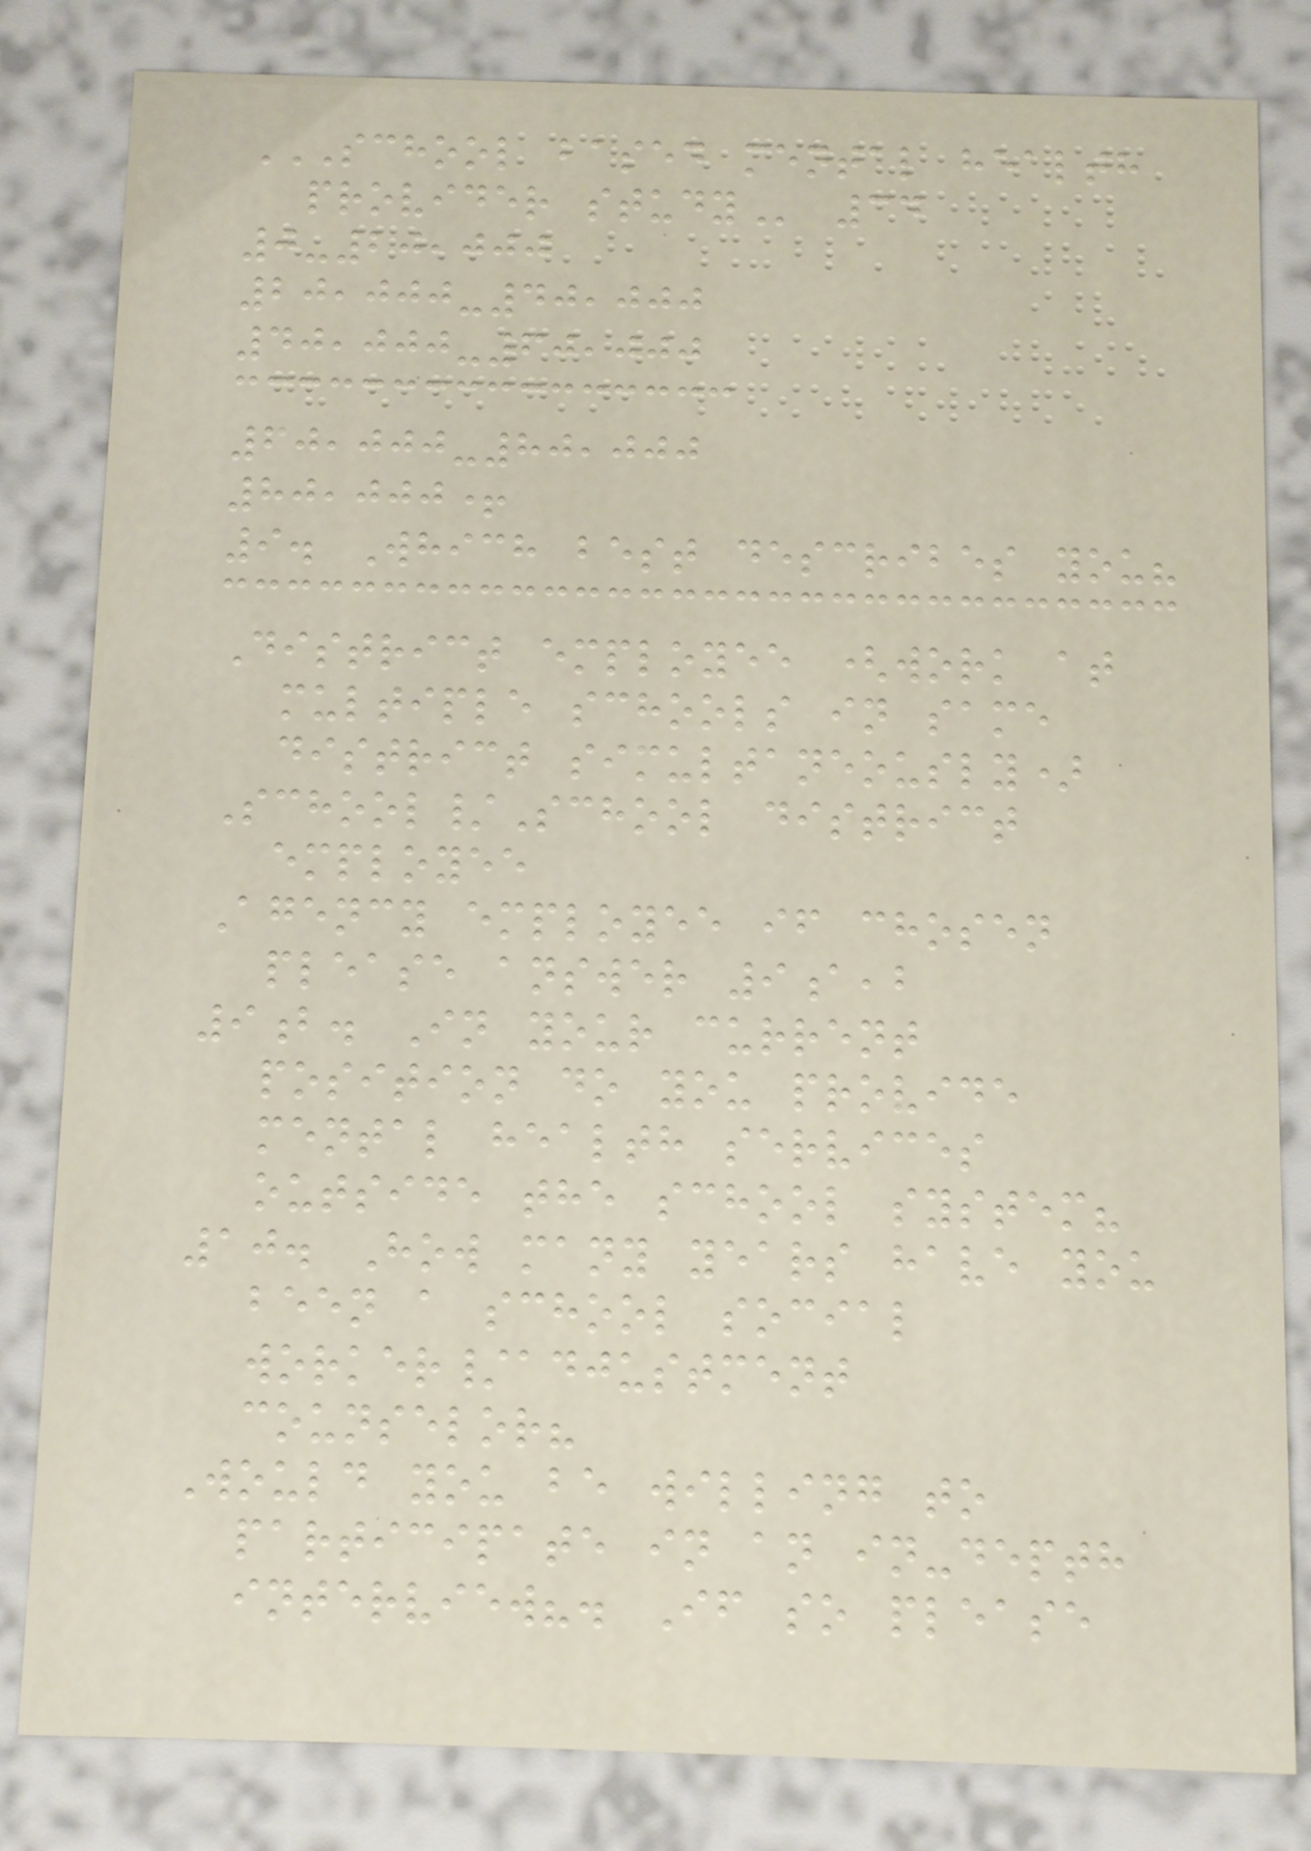SCHOOL BASED MENTAL HEALTH
PROVIDER STUDY 34
0-20,000
20,000-40,000
40,000-60,000
60,000-80,000
80,000+
9. Which best describes you?
District employee (work at
multiple schools in same
district simultaneously)
School/School district
employee
Agency employee if chosen
please answer 9a,b
9b. In your current
position do you provide
mental health services
outside the school system?
10. How many years have you
been a school social
worker/adjustment
counselor?
Would you be willing to
participate in an in-depth
interview?. If so please
